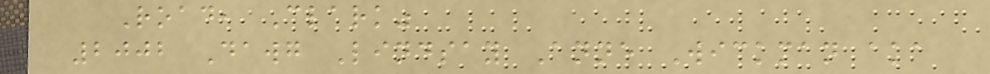Road, Clark"
2002 Dawg Lindsay Anne Wickman aka
